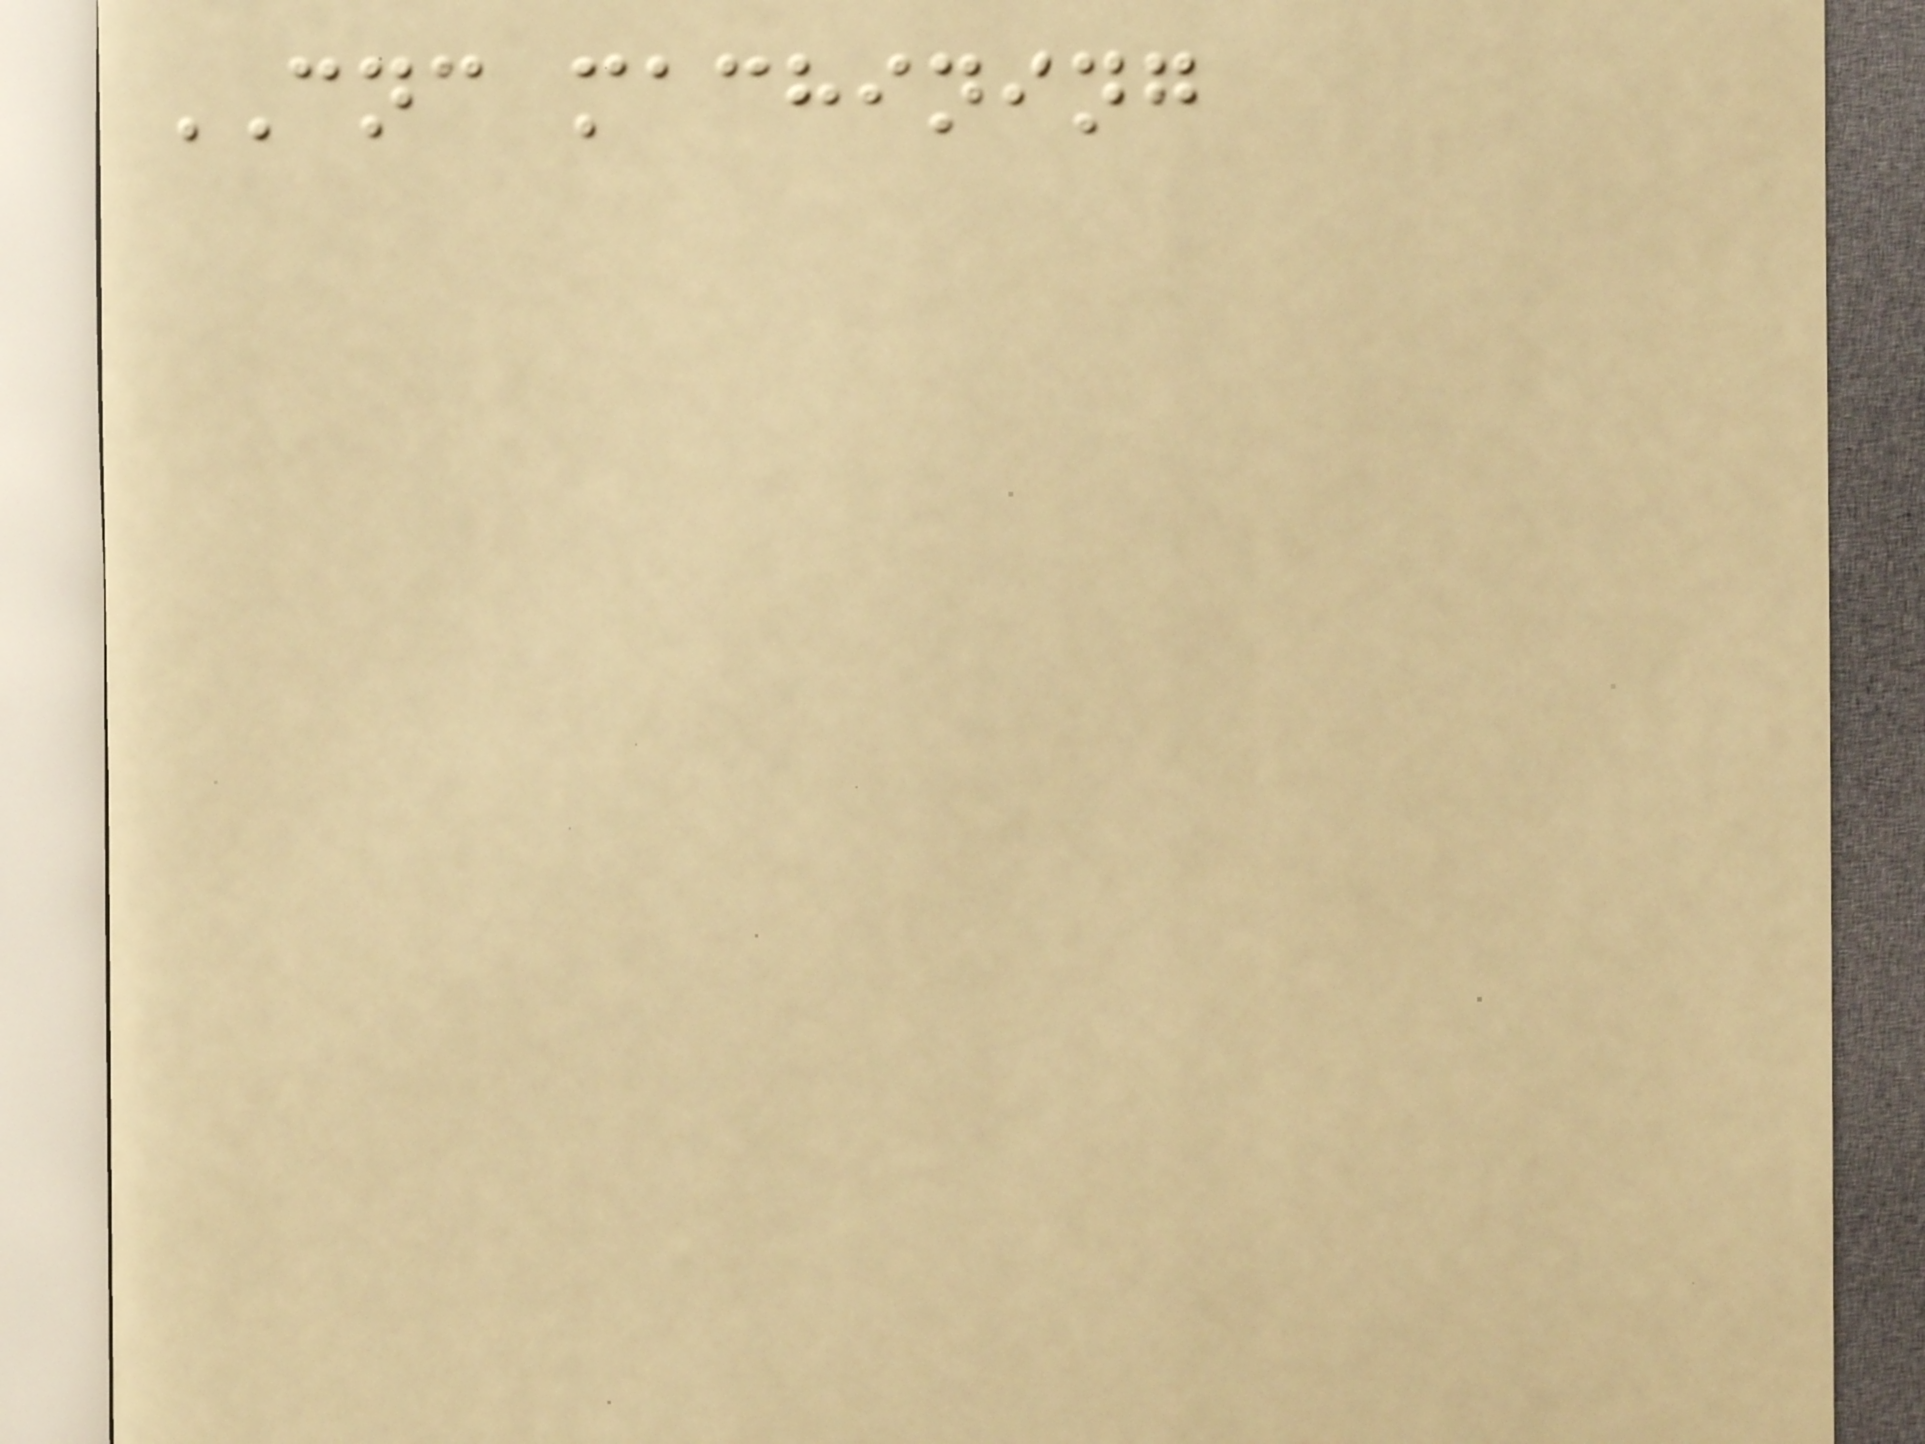CNC machining
